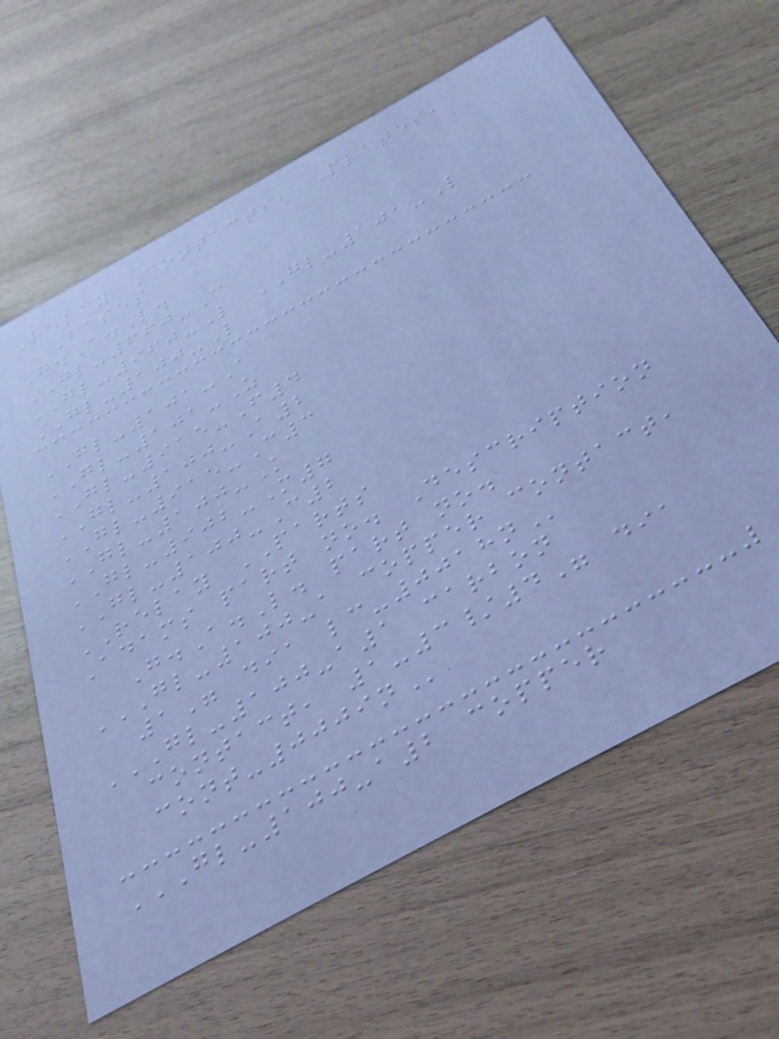Relay Contacts, Plates,
Bases
G.A.L.
GL-660-C
GL-960-L GL-101-L
GL-100-L
GL-101-A
GL-101-Z
GL-915-F4
GL-100-A2
GL-915-C3
GL-100-K
GL-902-M7
GL-100-C2
RELAY PARTS
Adams part no. Description
G.A.L. part no.
GL-100-A COPPER CONTACT,
1" DIA LC-0018N
GL-100-A1 CARBON
CONTACT, 1-3/4" DIA
CONT-0009N
GL-100-A2 COPPER
